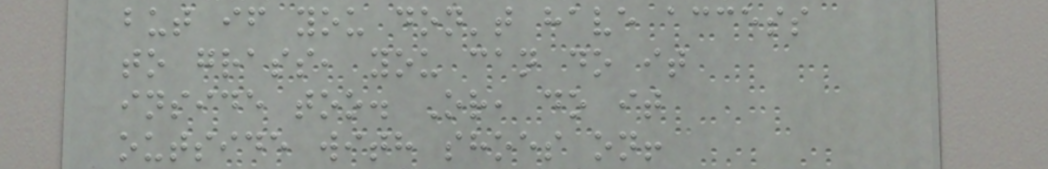but if you don't have access
to grass, you can do it
inside too. Or, do it
outside with shoes on!
